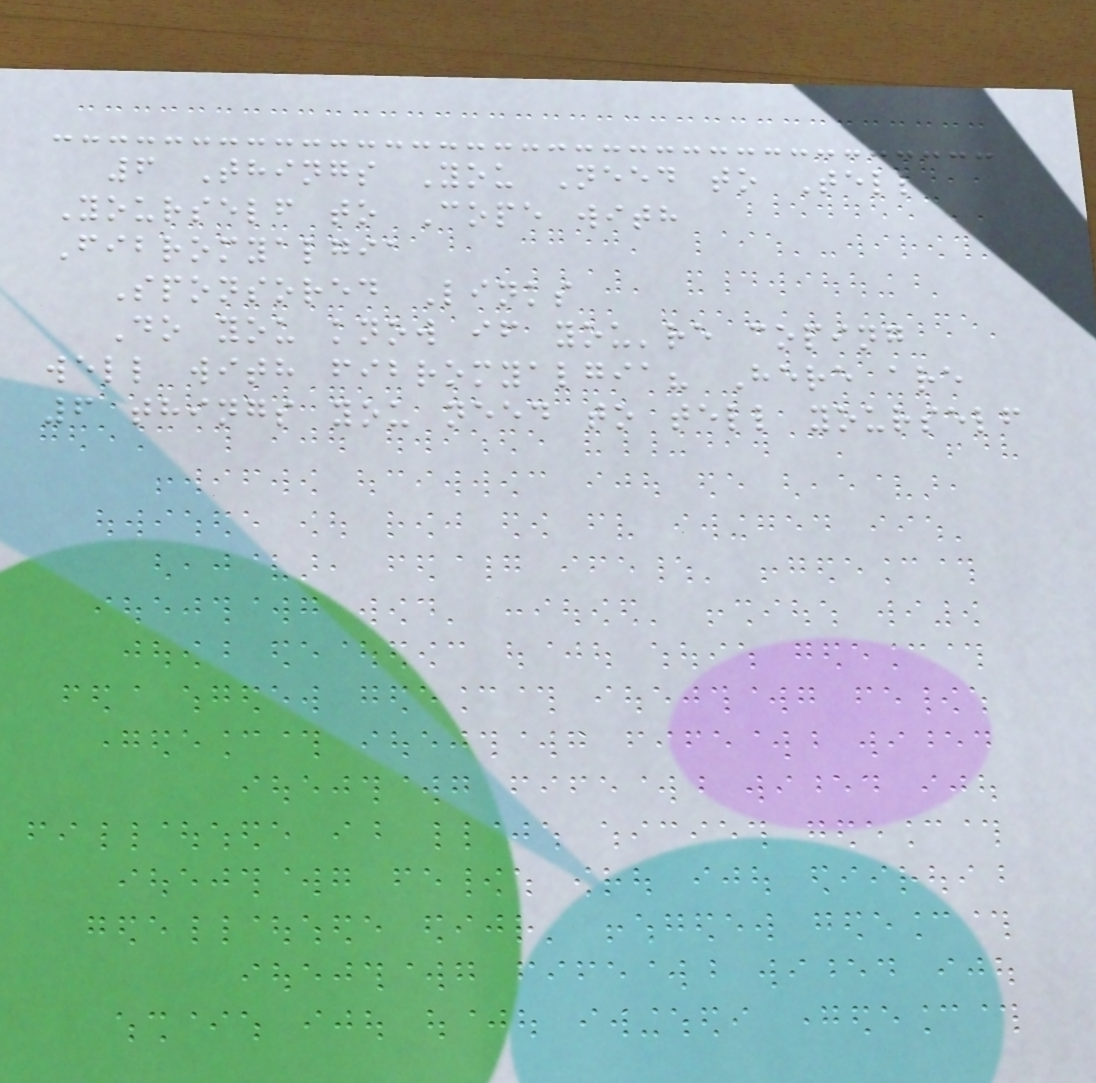6 Things You Need to Tell
Yourself to Cope with
Fibromyalgia
Sponsored Links
Do you know if you're coping
well with fibromyalgia? Here are
6 things you need to tell yourself
